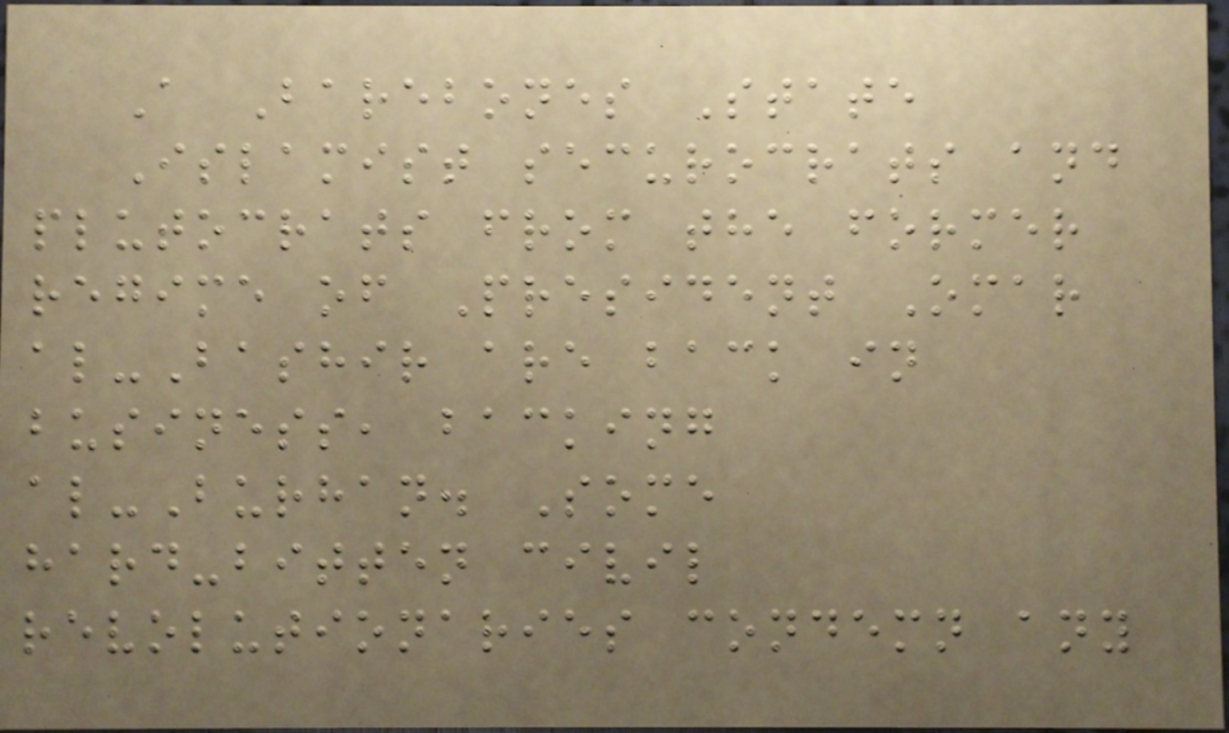A Barebones State
Islamist securocrats and
plutocrats from the former
regime of President Omar
al-Bashir are back in
business, backing
al-Burhan. Some
hard-bitten civil
revolutionaries condemn any
